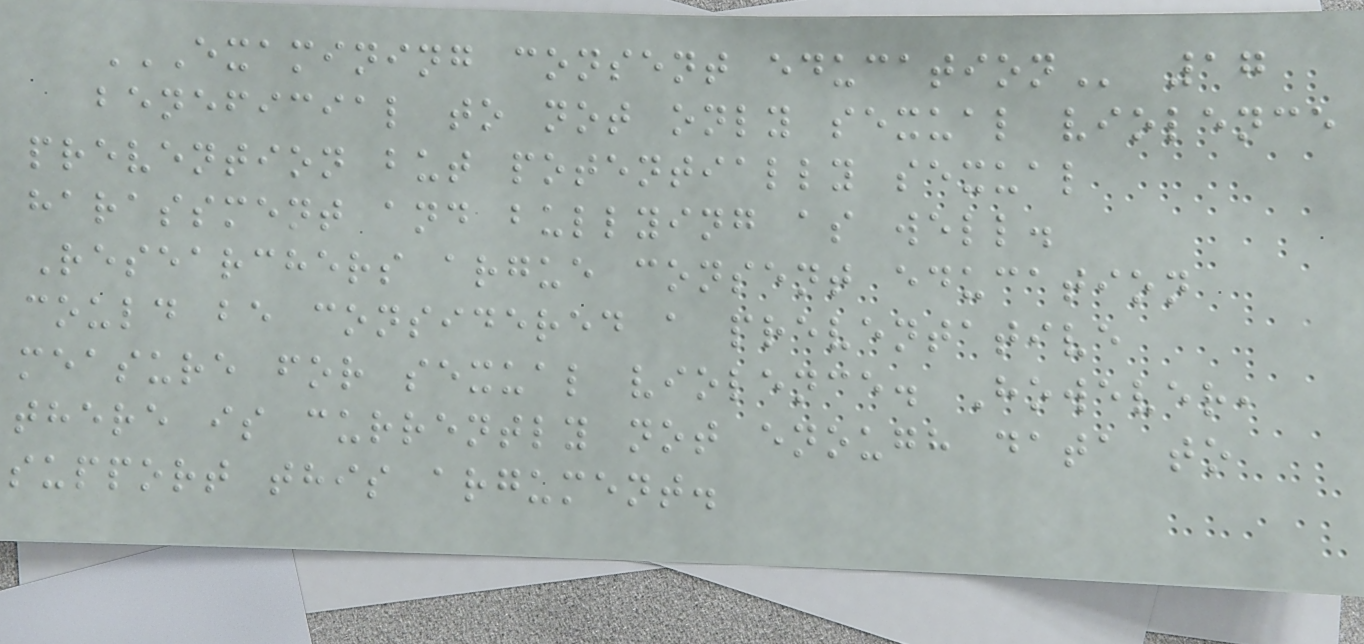EXAMINING CONSENT EDUCATION 17
beneficial to not only sexual violence
prevention but potentially sexual
harassment and bullying as well.
Researchers argue consent education
could be considered a preventative
measure for sexual violence. However,
there is currently not enough data to
support this argument.
